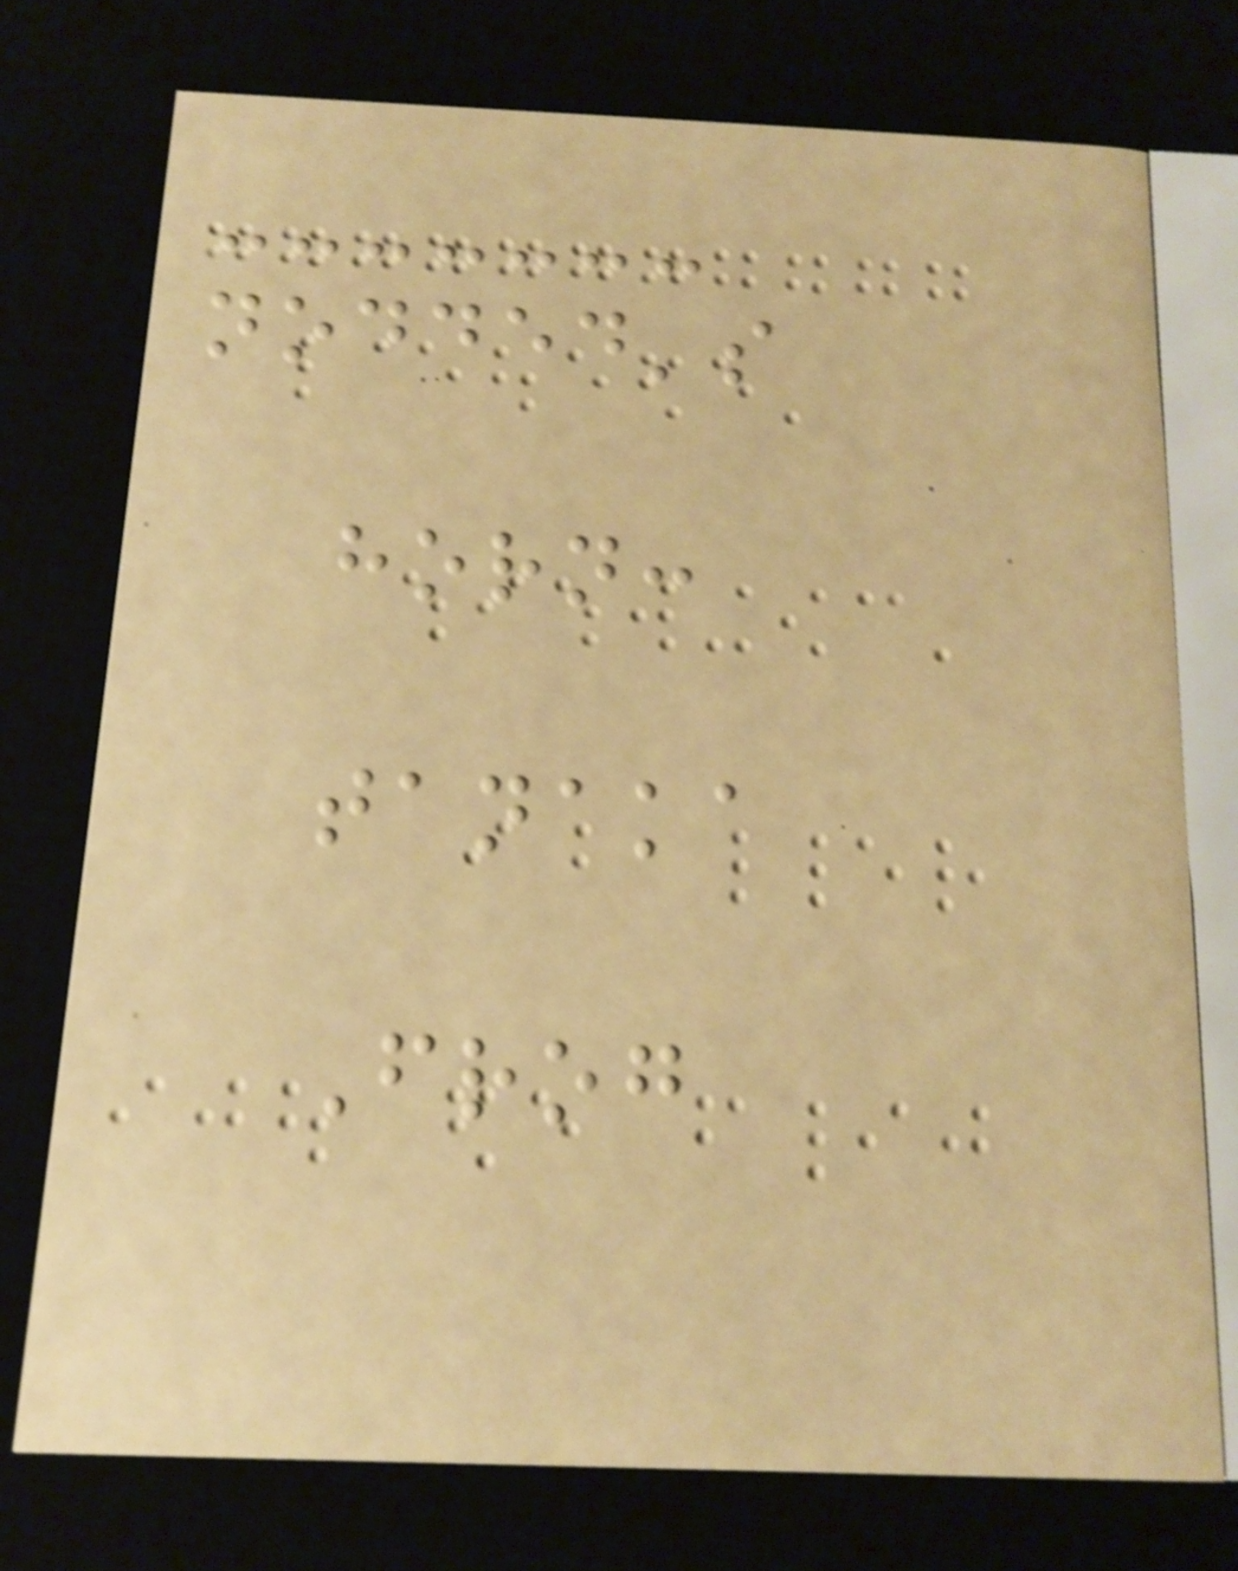nodded's
horn:
tanaka
Frog
